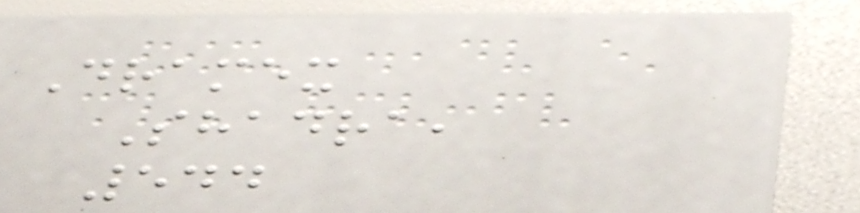Dramex
Shadra,
544
